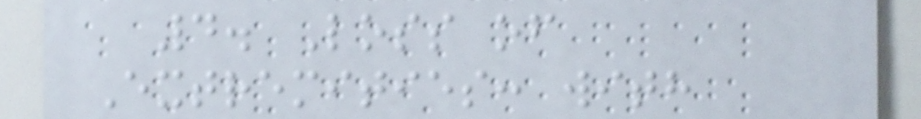4. Loss of
Extremities: with
